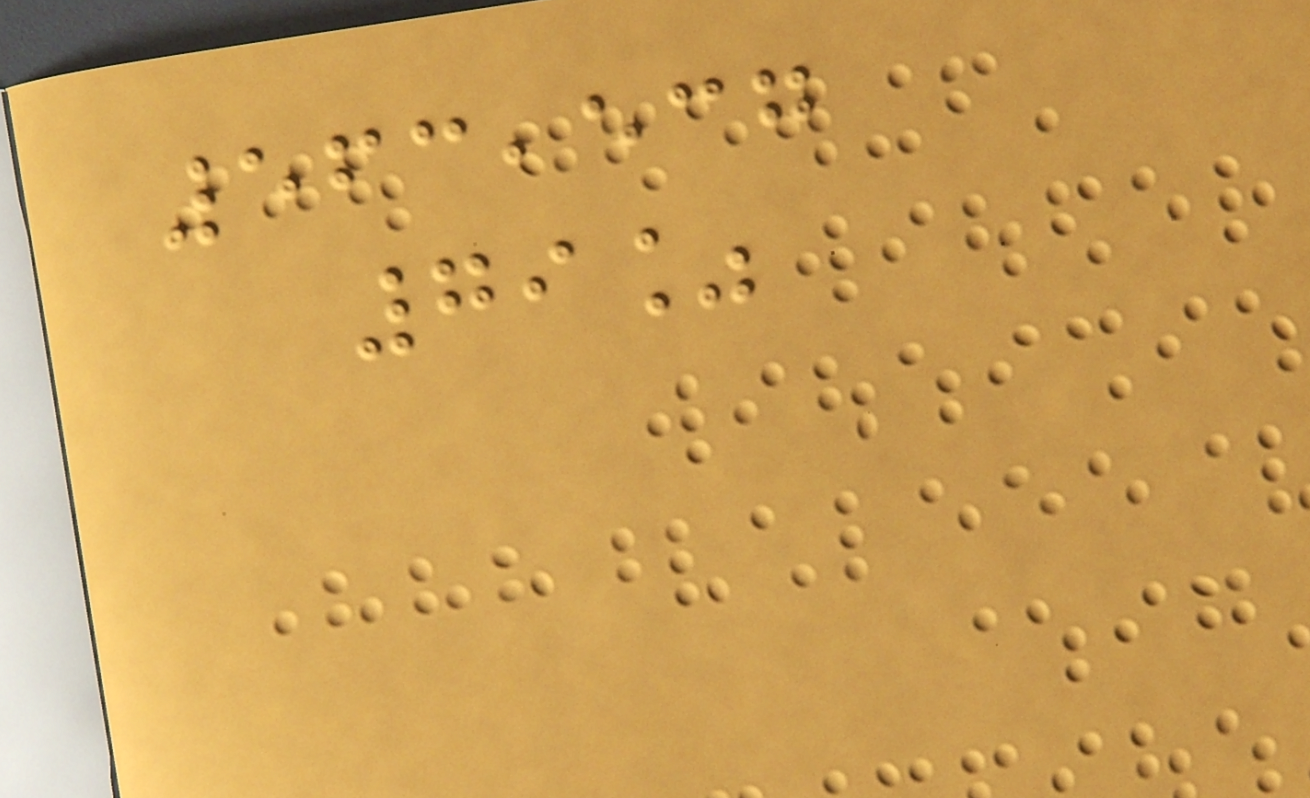563,537
79%
